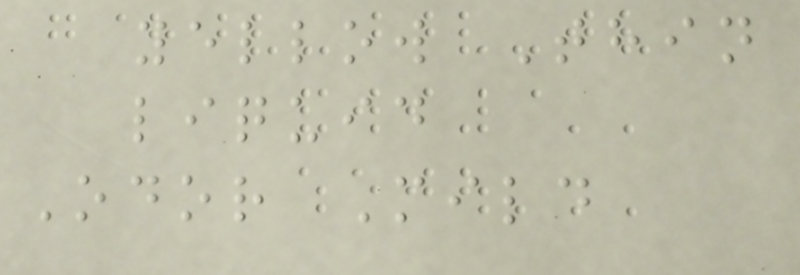yellow Thin
liquid
Odor Mild
